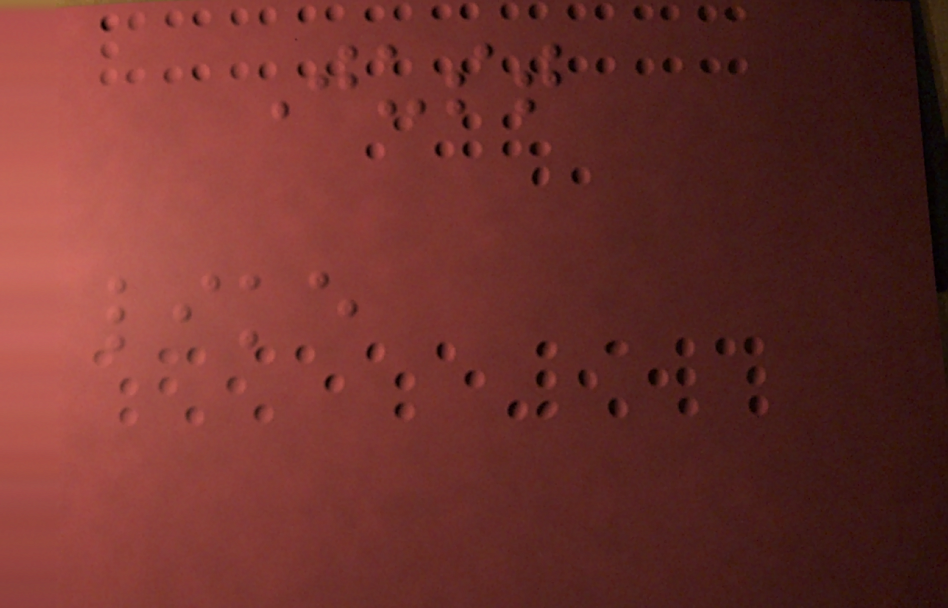Just
like
